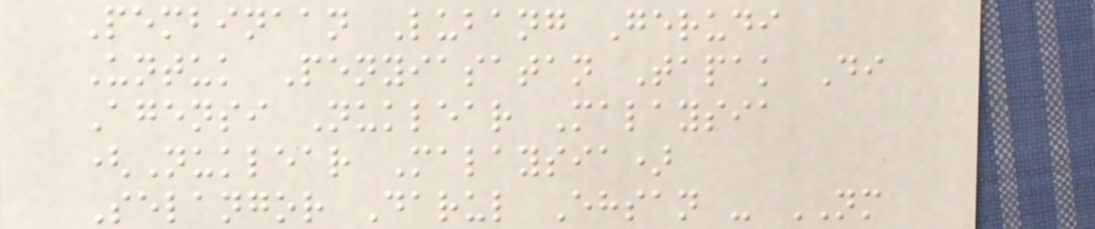Pembinaan Lubang Gerudi
Untuk Penyiasatan Tapak Di
Agensi Nuklear Malaysia
(Nuklear Malaysia)
Selangor Darul Ehsan - NM
